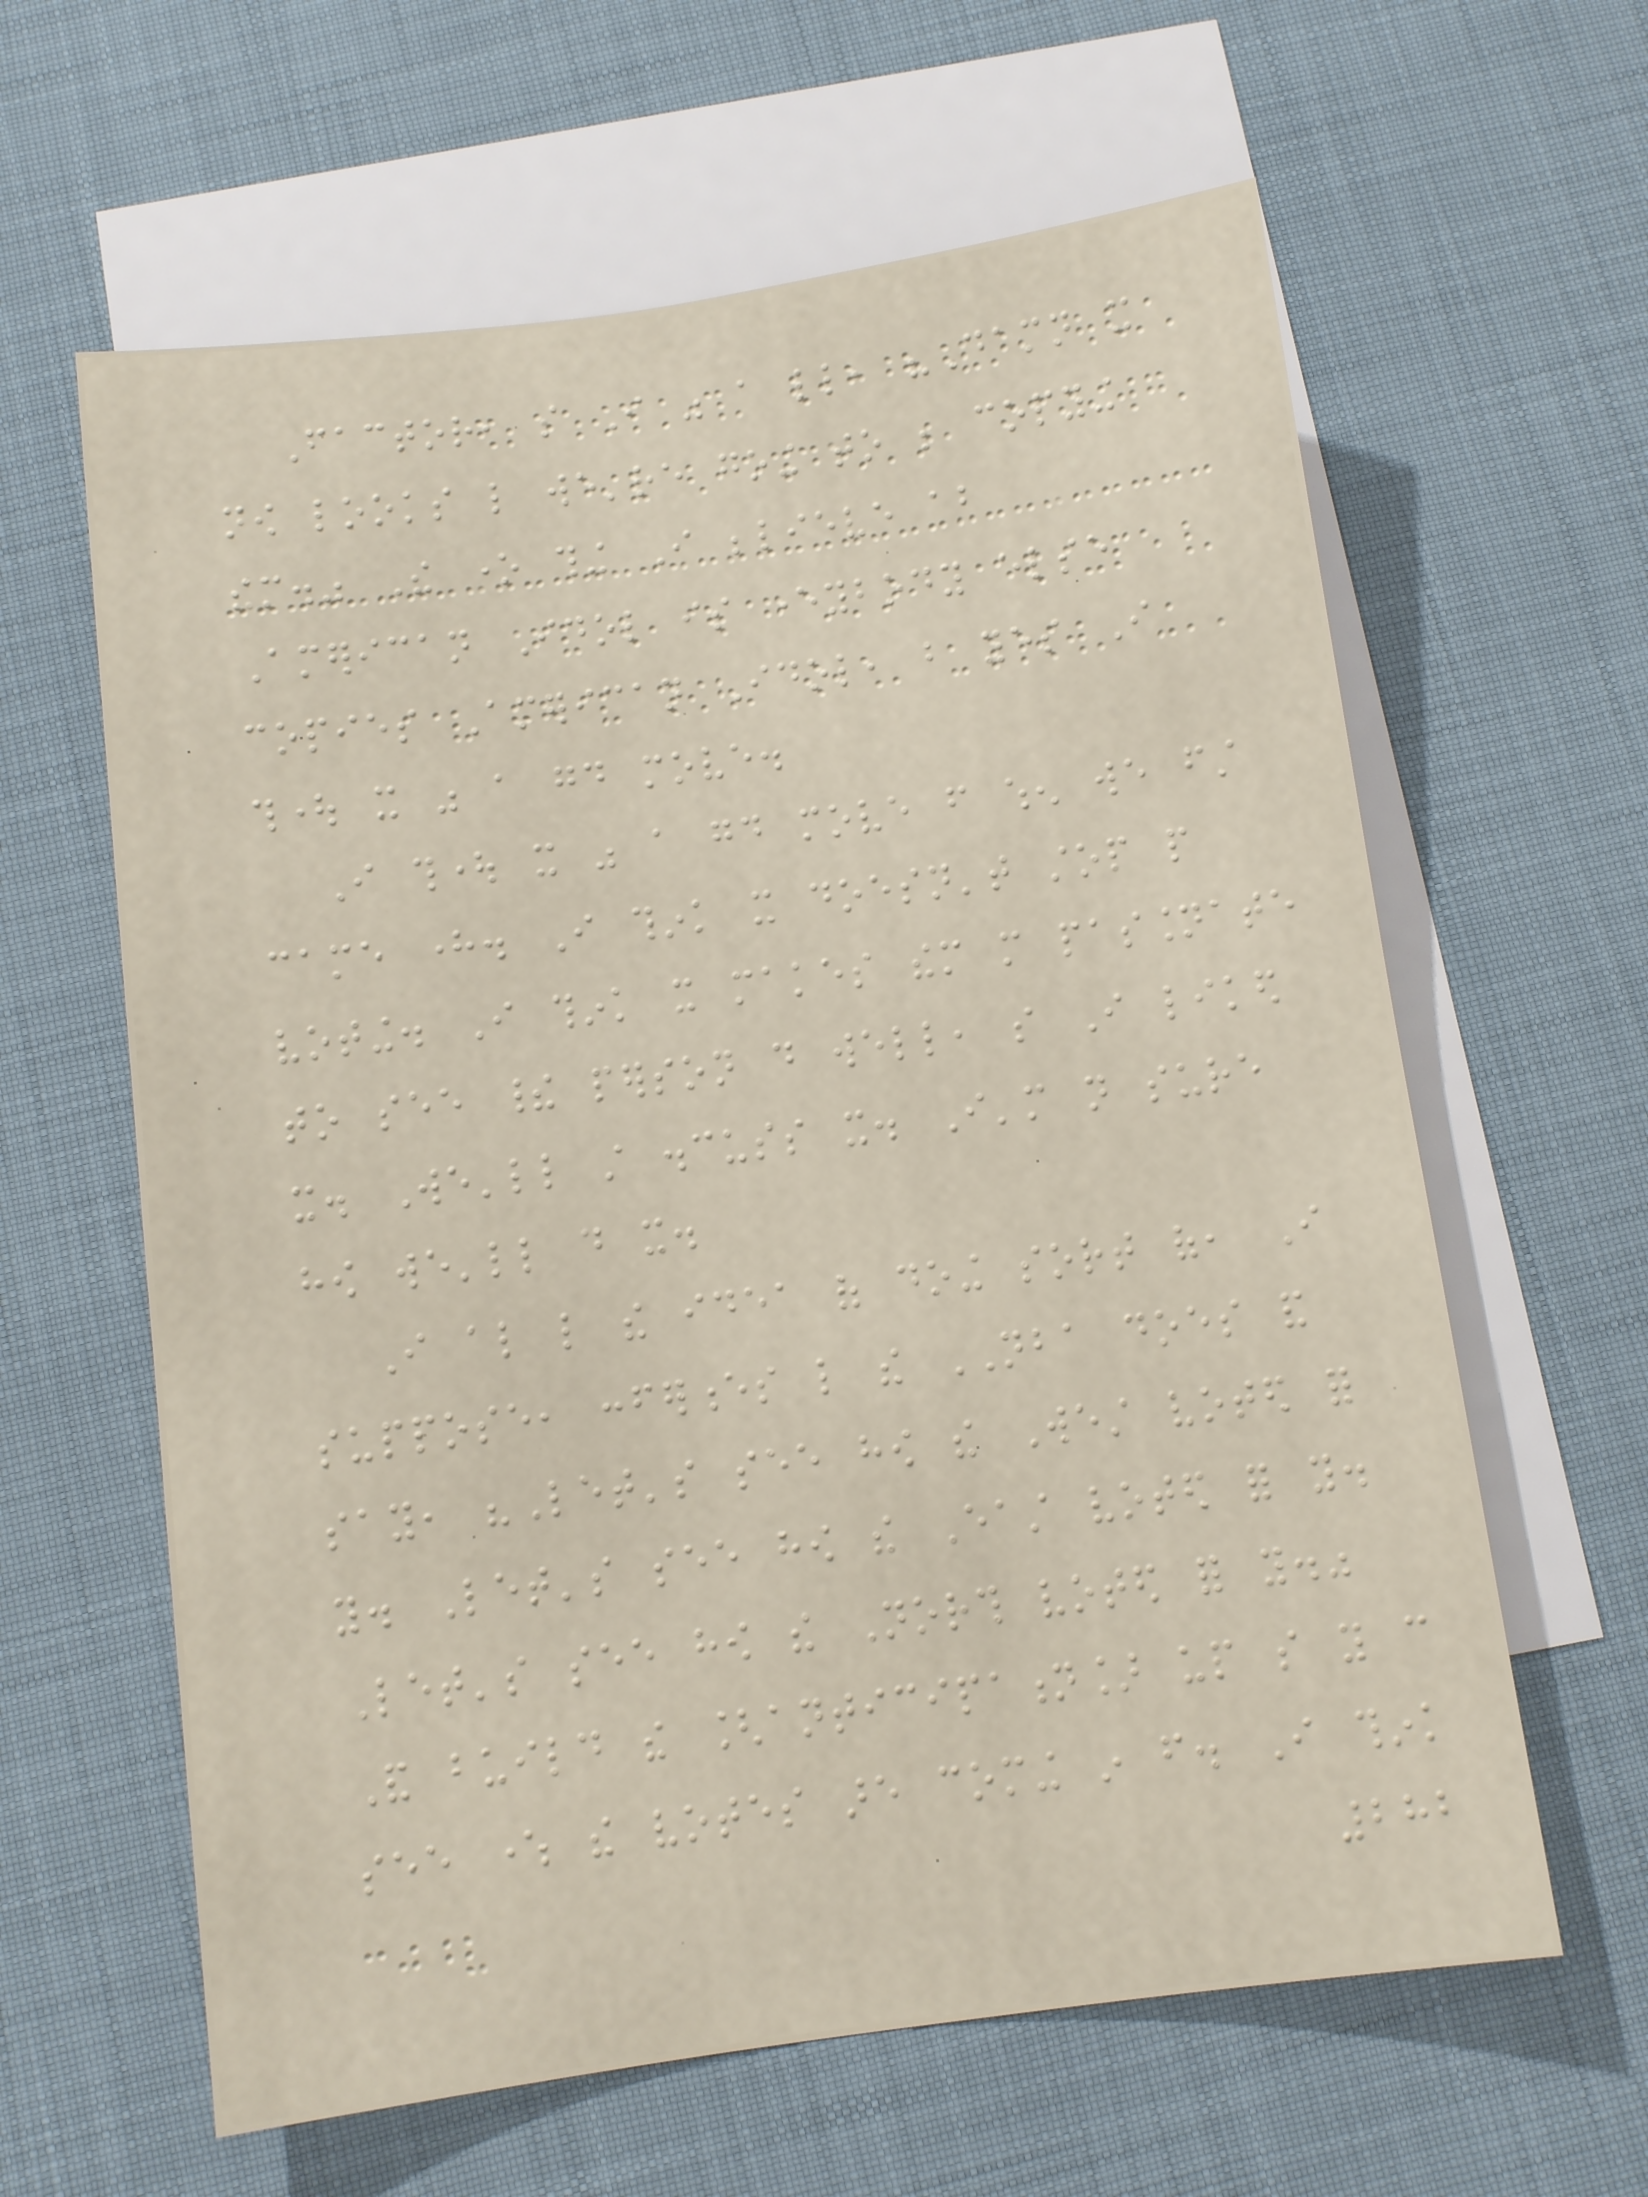Factor, so I was a little, "Damn it
now looks like we're going to be copying
them." The one thing I believe about
American Idol is everybody else
copies American Idol, but yes I
thought it was a good move.
I thought it was a good move from when we first
came here. I think it doesn't stop people
voting. I think it makes them more passionate
to see their person do well, so I liked
it. We'll still discuss it. I'm not sure
how we'll do it.
I also like the idea of doing sort of, I
suppose, conferences like the NBA does and
say, "Let's see how the West voted for
you. Let's see how the East voted for you.
Let's see how the North voted for you."
And build the [anticipation] up so you can
see where the votes are coming in from. I think
282
